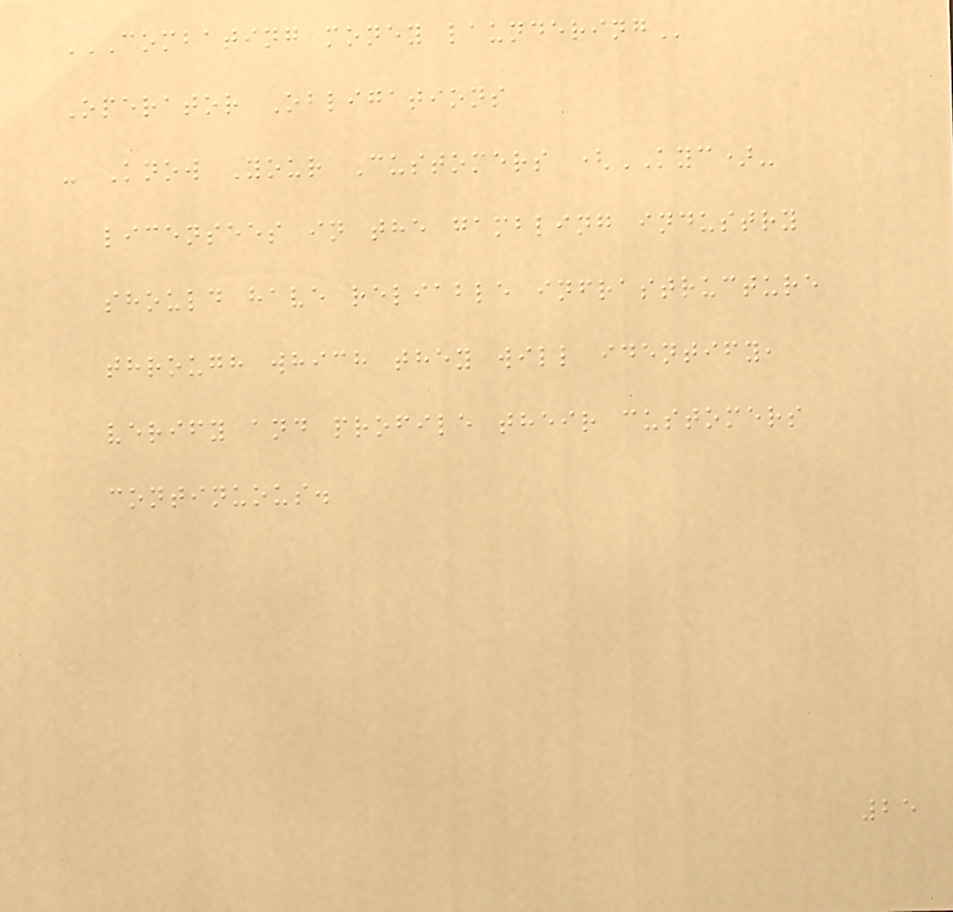COMBATING MONEY LAUNDERING
Operator Obligations
- Know Your Customers (KYC)-
licensees in the gambling industry
should have reliable infrastructure
through which they will identify,
verify and profile their customers
continuous.
25
